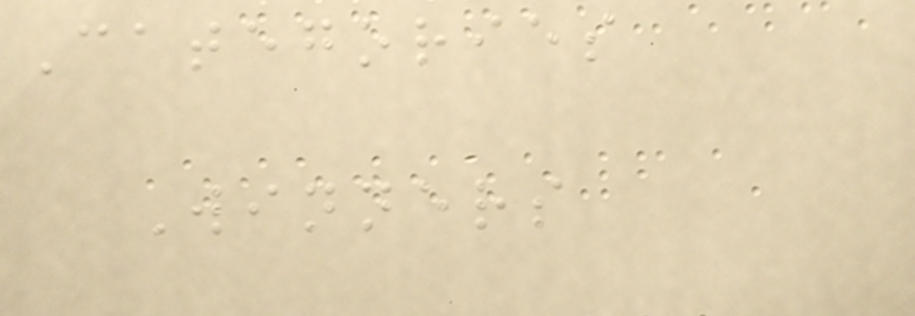Categories
Winners
